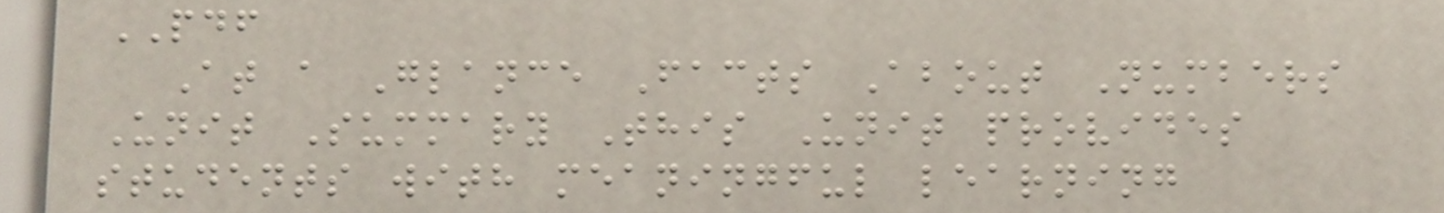PDF
At a Glance Facts About Numbers
Unit Summary This Unit provides
students with meaningful learning
